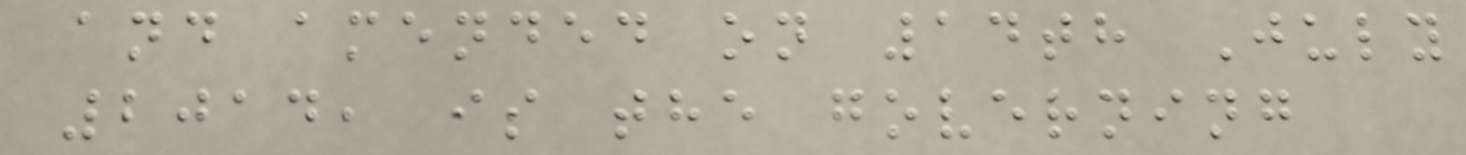and amended on 14th July
2014, is the governing
